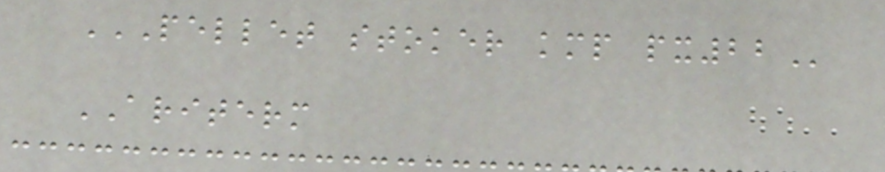PELLET STOKER KMP PX22
ARITERM
